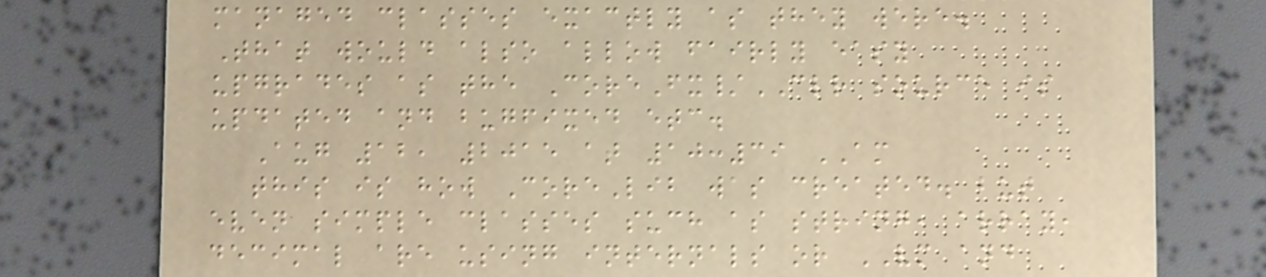managed classes exactly as they were.
That would also allow fairly easy
upgrades as the CoreFx/CLR source is
updated and bugfixed etc.
Aug 12, 2015 at 10:39 AM
this is how CoreLib was created. but
even simple classes such as string, array,
decimal are using internals or VM and
